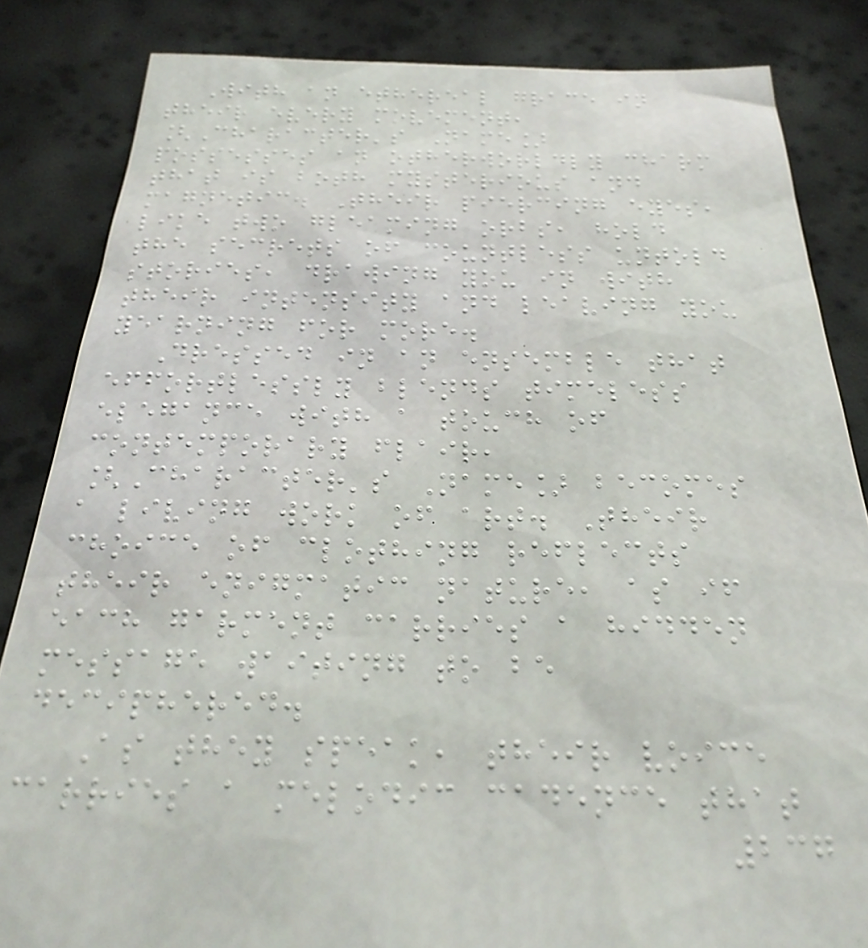With an ethereal grace in
their every movement,
[Character's Name]
possesses an otherworldly charm
that is both mysterious and
magnetic. Their piercing eyes,
like two gleaming orbs, hold
the secrets of countless untold
stories, drawing you in with
their intensity and leaving you
yearning for more.
Dressed in an ensemble that
effortlessly blends timeless
elegance with a touch of
contemporary flair,
[Character's Name] becomes
a living work of art. Their
choice of clothing reflects
their enigmatic nature, as if
each garment carries a hidden
message waiting to be
deciphered.
As they speak, their voice
carries a melodic cadence that
237
